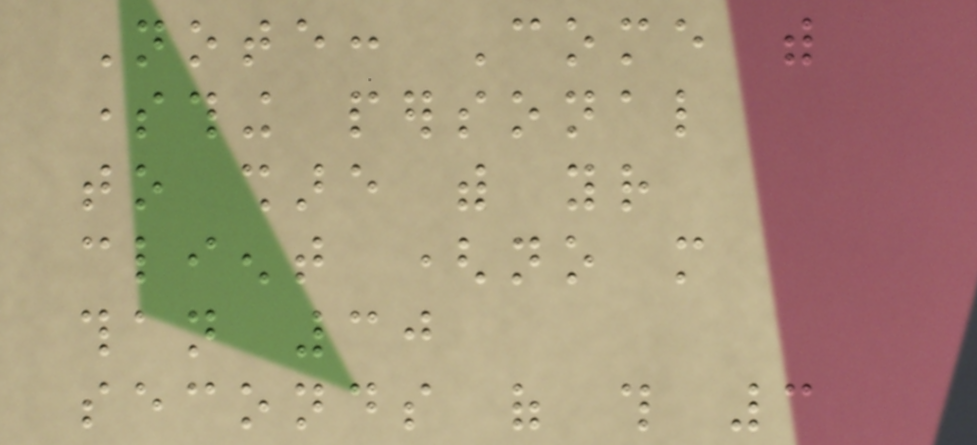Note: Come with
something personal
to share with your
client (no more
than 30
seconds of this 3
